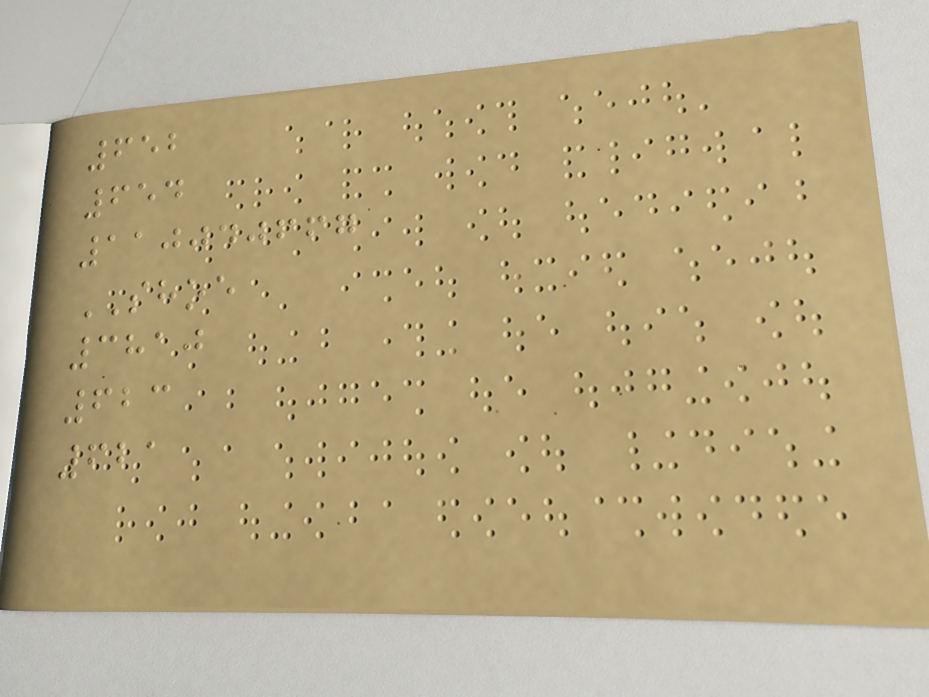652
654
110040667
SHOE
3810
623
621
